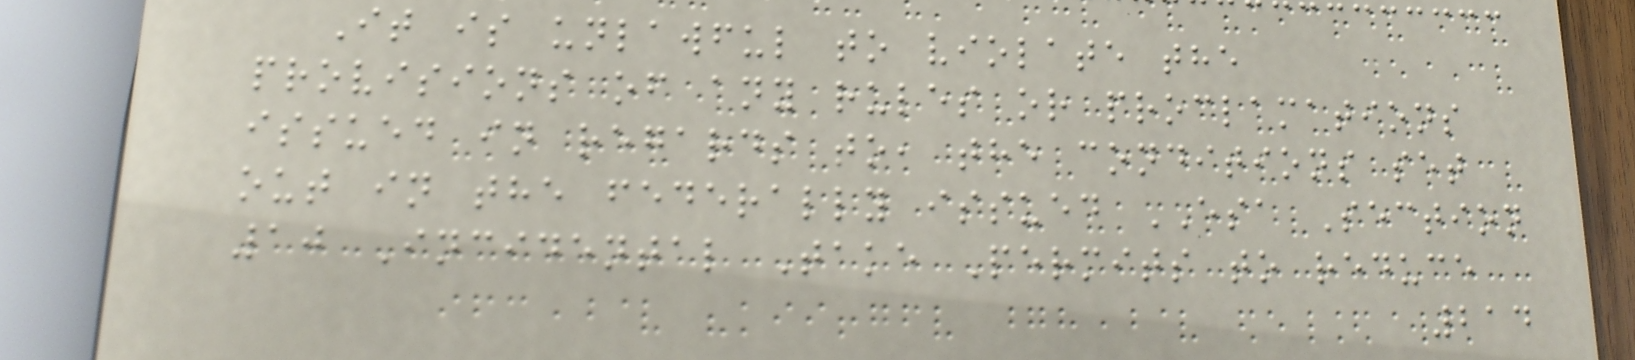It is unlawful to violate the
provisions of any rules or proclamations
issued in regards to, the conditions set
out in the federally issued ESA Section
10 Incidental Take Permits to reduce
214
